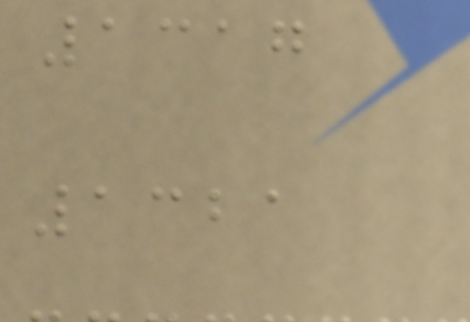1317
1321
